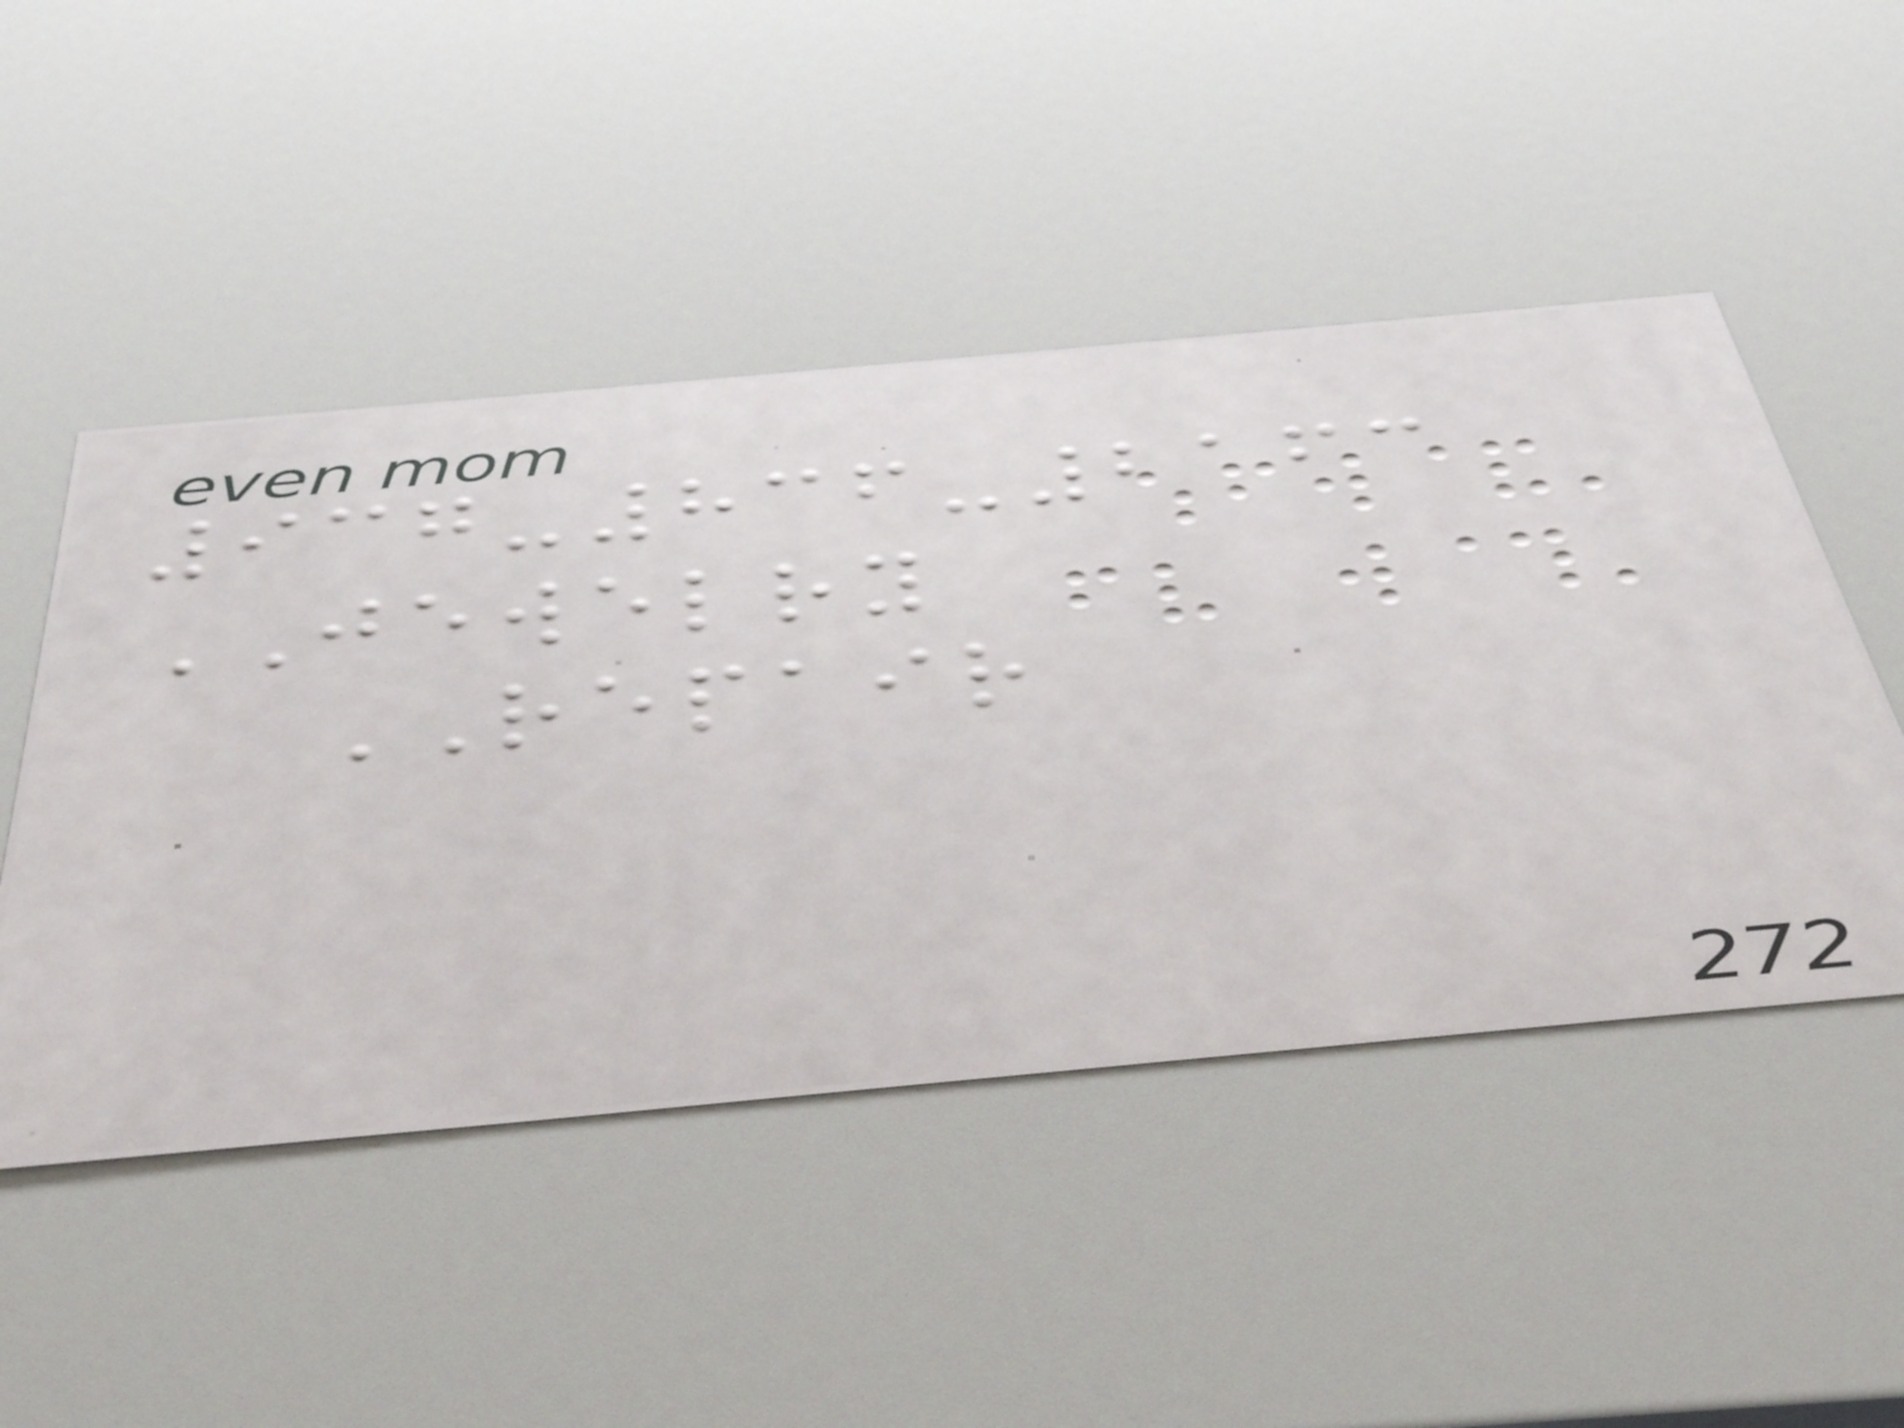937-836-2163
JEWELRY
REPAIR
